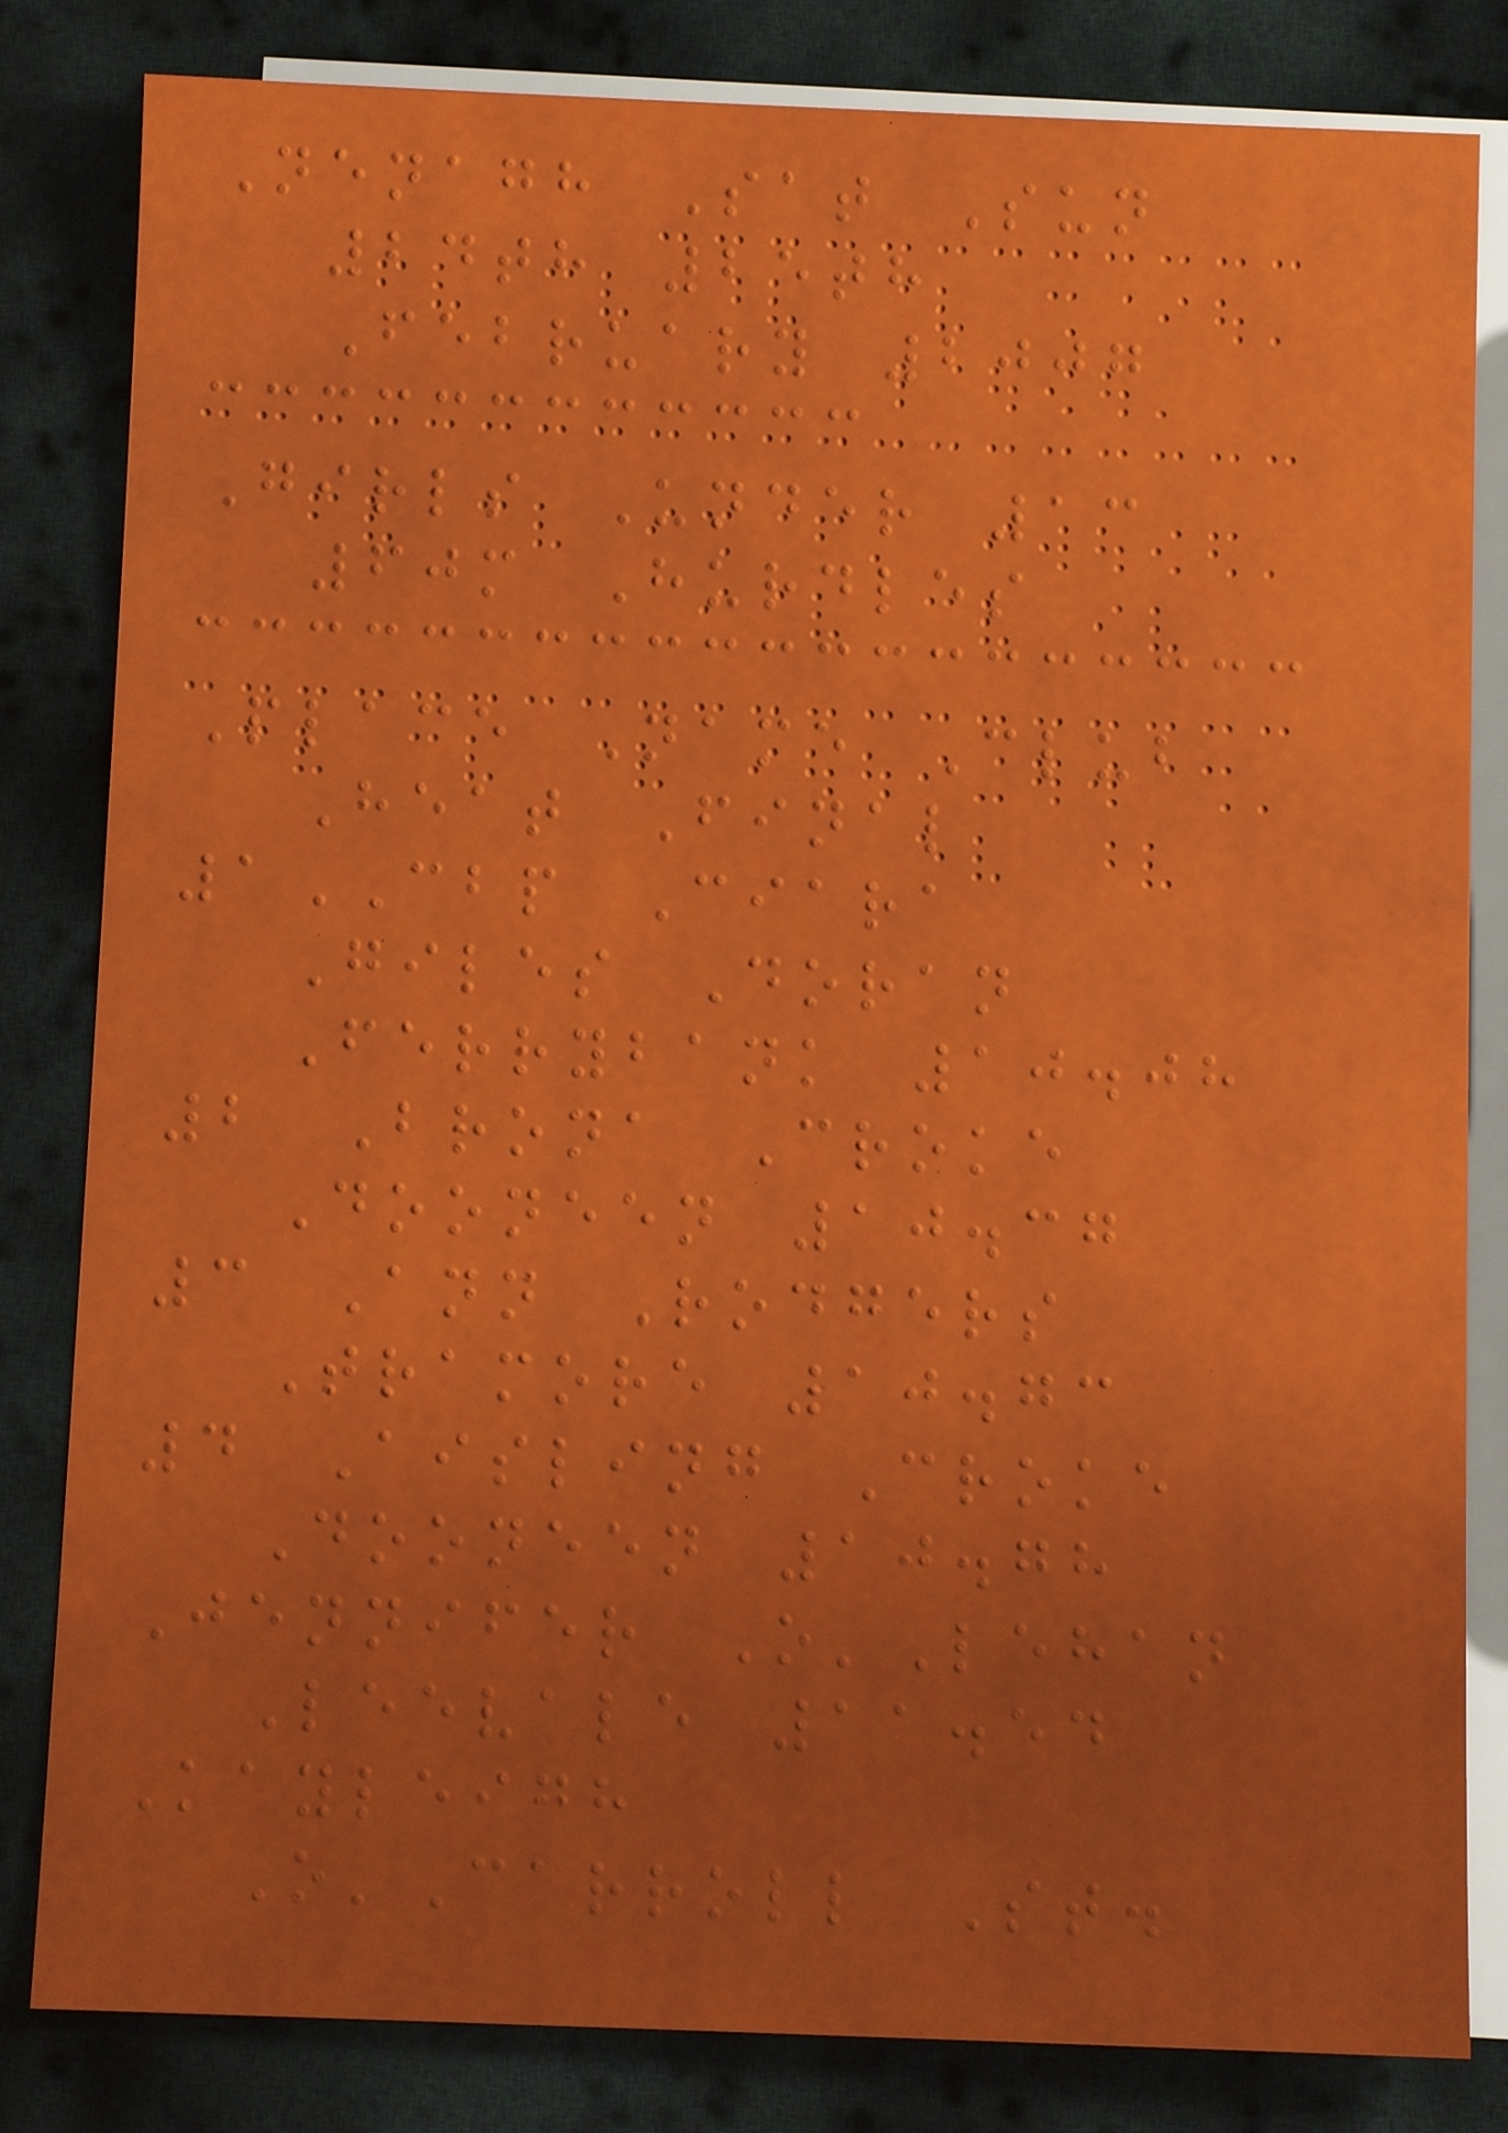Nenagh Sat Sun
24th 25th
February 2007
Girls Under 13
60m Hurdles
Place Name Club
Heat Final
1CBP Ciara
Giles Doran
Ferrybank 10.08
2 Brona Croke
Dooneen 10.37
3 Ann Rodgers
Tramore 10.73
4 Aisling Croke
Dooneen 10.78
Jennifer O'Lehan
Leevale 11.54
Kayleigh
O'Carroll St.
